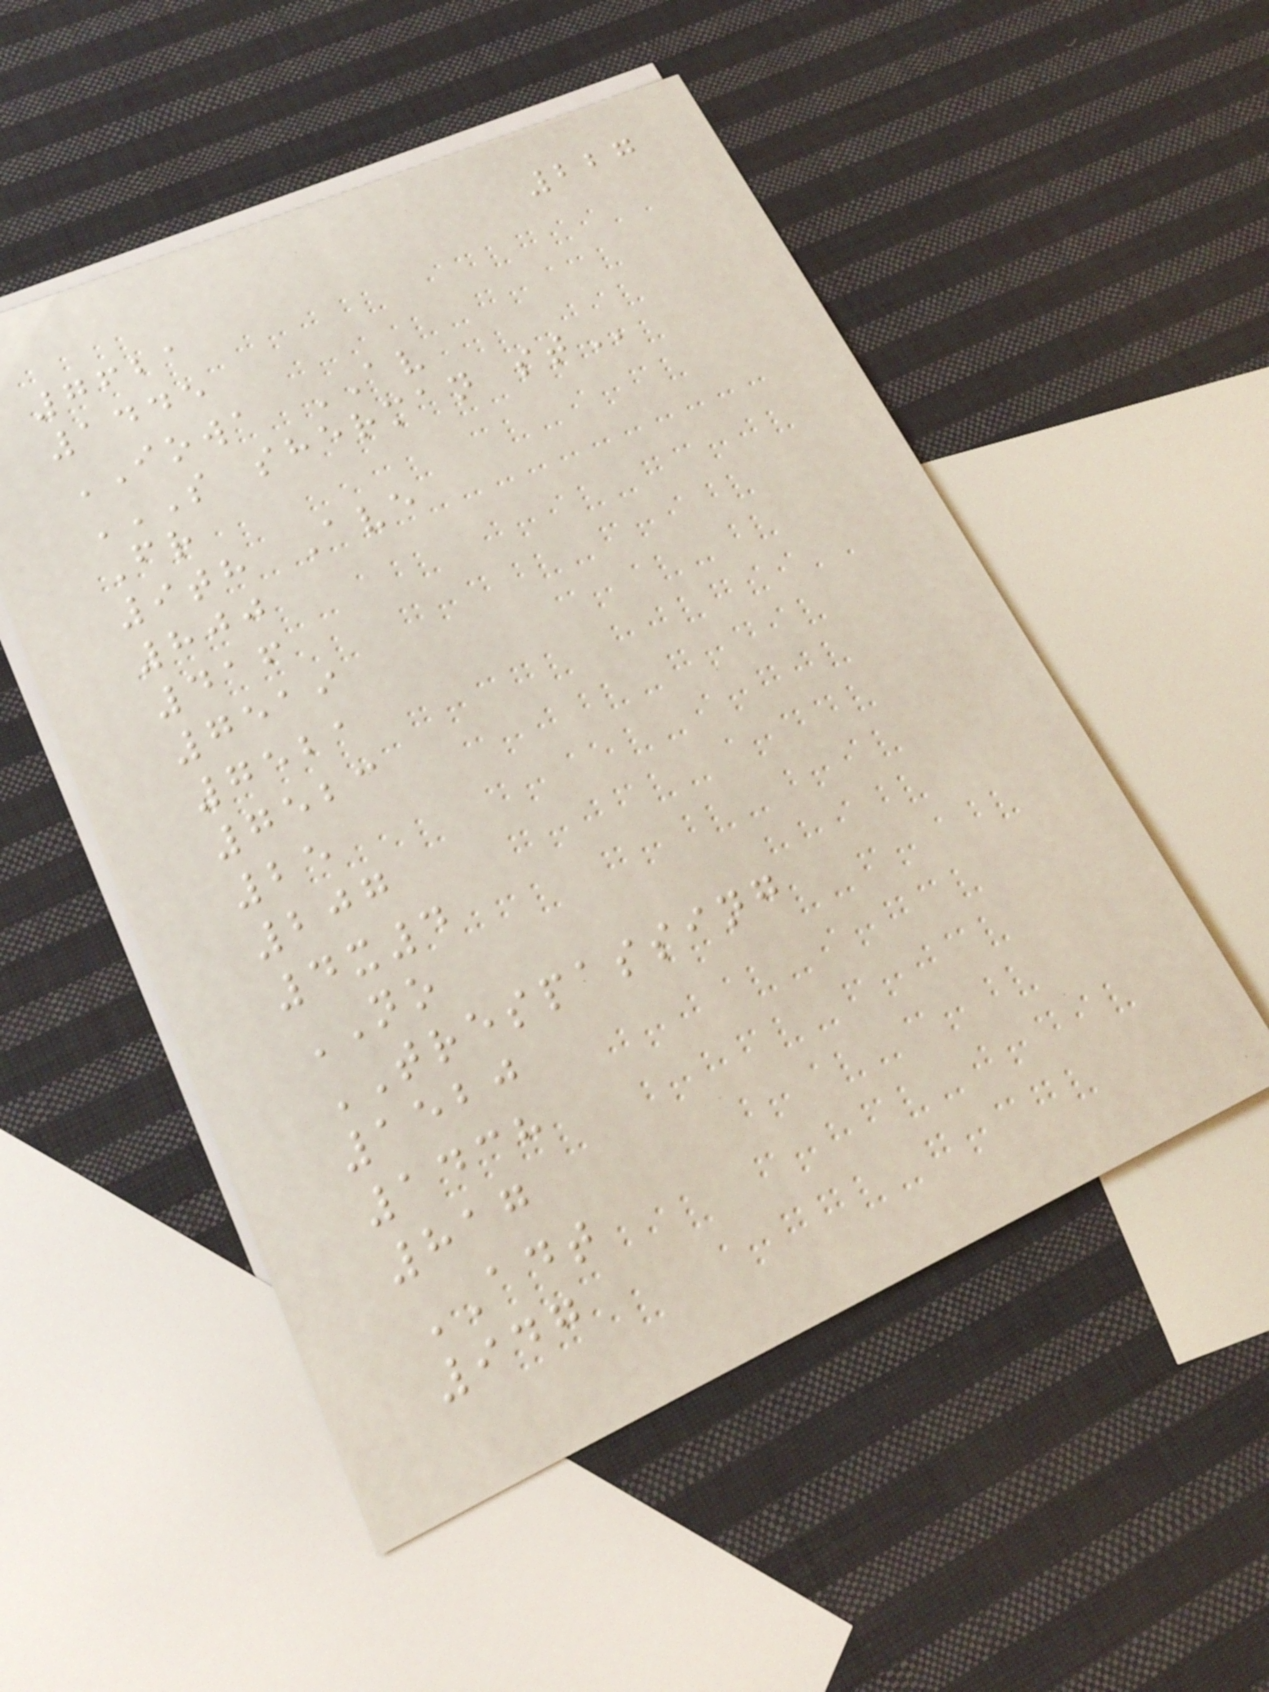227
7621
1445
IOWA AV
S SHERMAN ST
Fr
9th Ave
800
416
7519
7521
7523
25
207
4x4
NO
TRESPASSING
1520
1438
817
ADT
947
